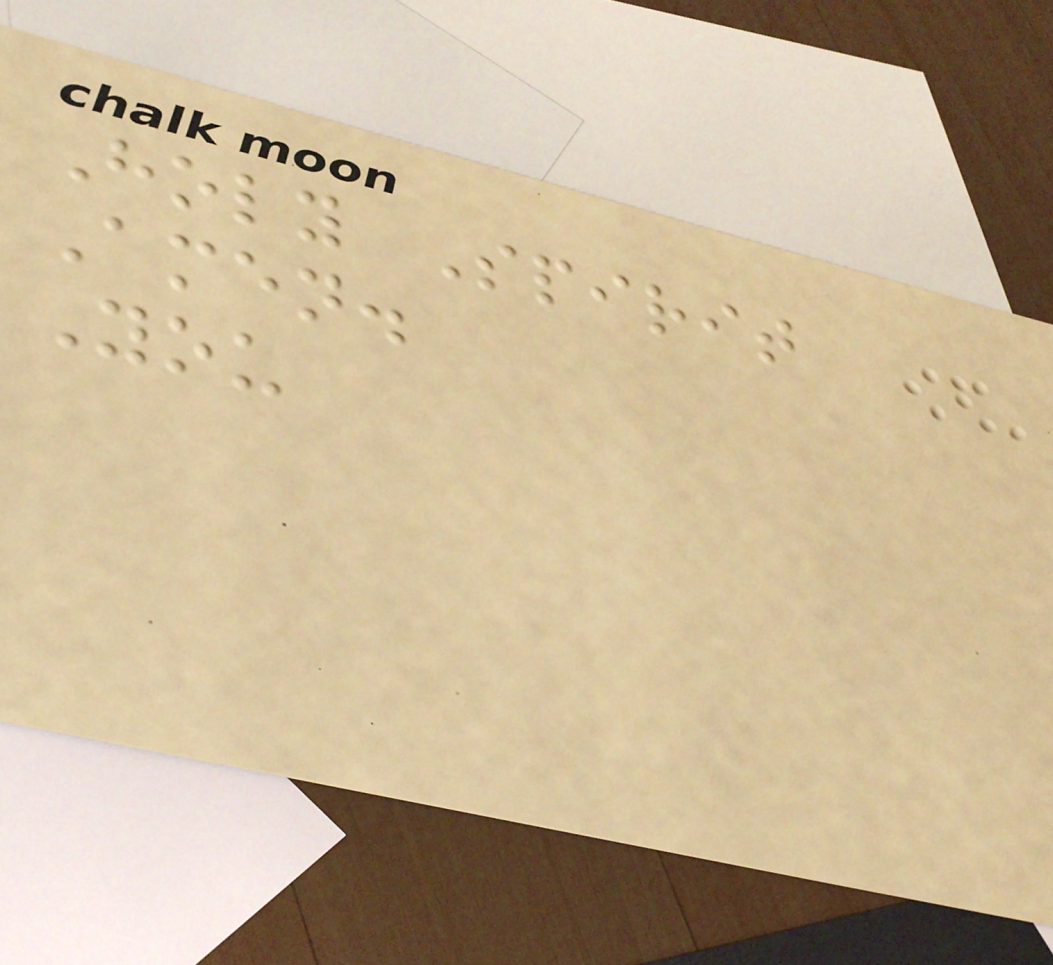Holy Spirit
Amen.
You
